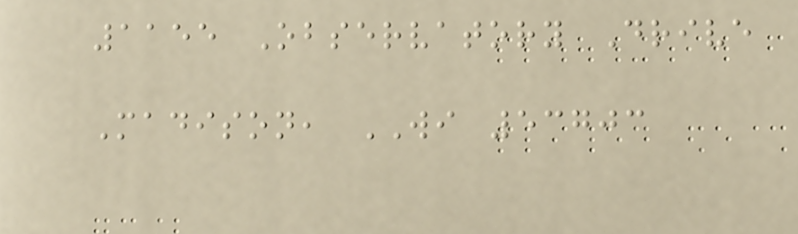1155 Observatory Drive
Madison, WI 53703
